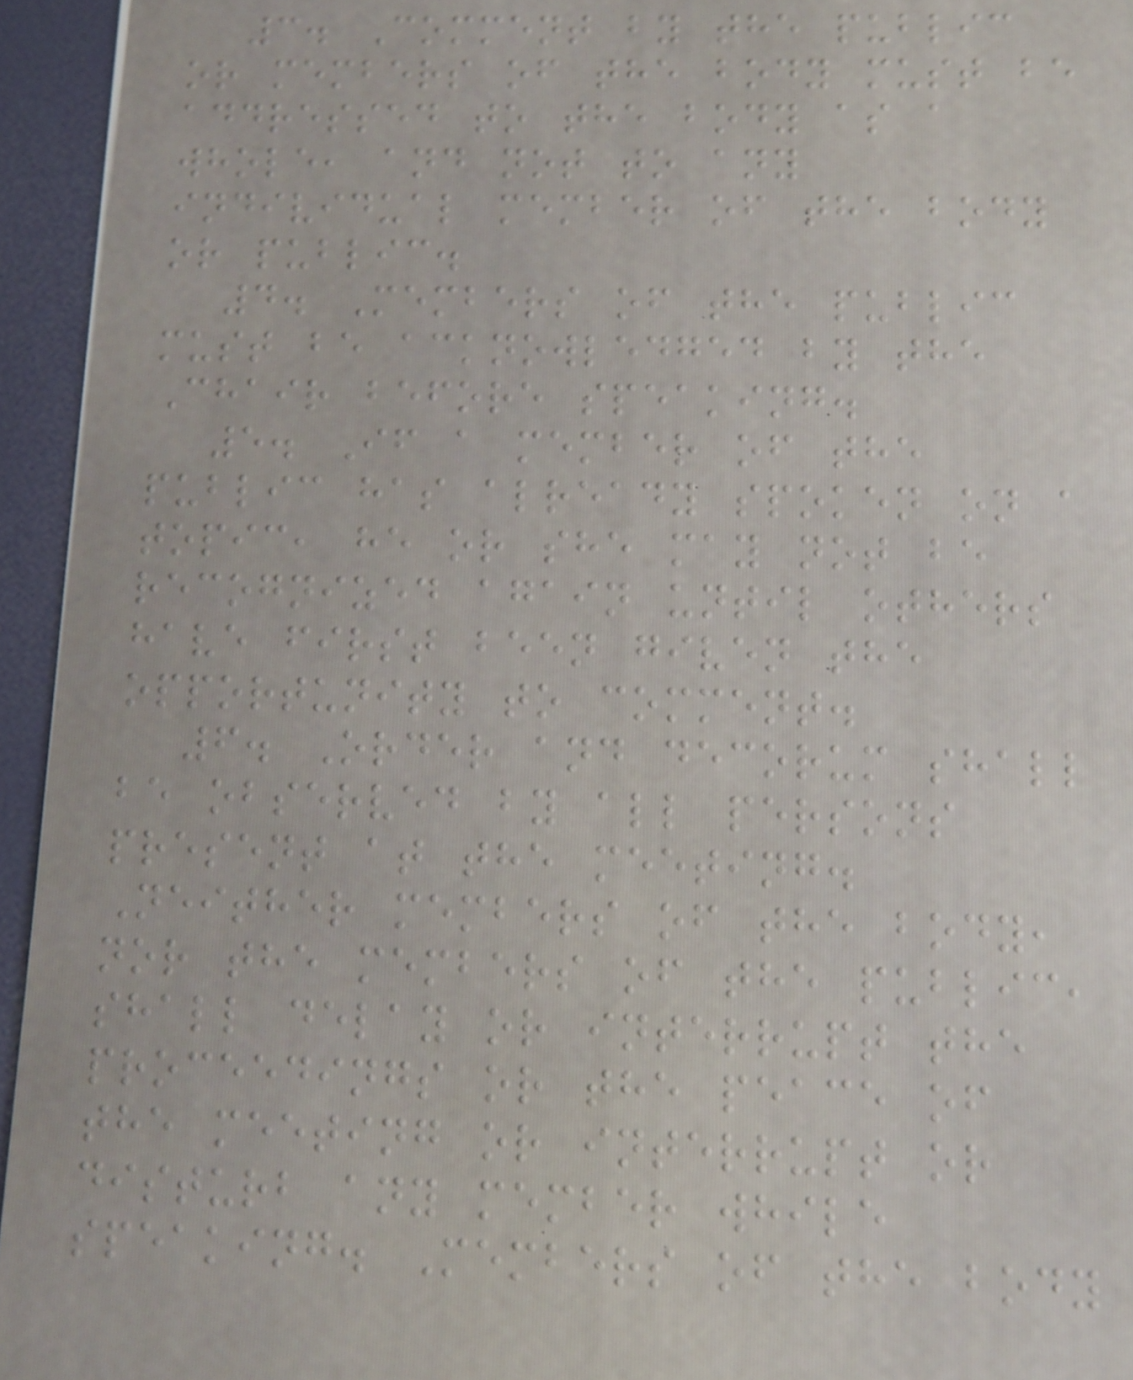3. Comment by the public
or members of the body must be
addressed to the body as a
whole, and not to any
individual member of the body
or public.
4. Members of the public
must be acknowledged by the
Chair before speaking.
5. If a member of the
public has already spoken on a
topic, he or she may not be
recognized again until others
have first been given the
opportunity to comment.
6. Order and decorum shall
be observed by all persons
present at the meeting.
Neither members of the body,
nor the members of the public,
shall delay or interrupt the
proceedings or the peace of
the meeting or interrupt or
disturb any member while
speaking. Members of the body
